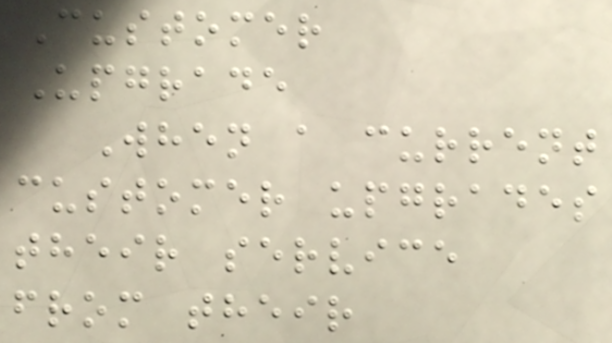Customer
Upgrade
When a current
customer upgrades
their service
from their
